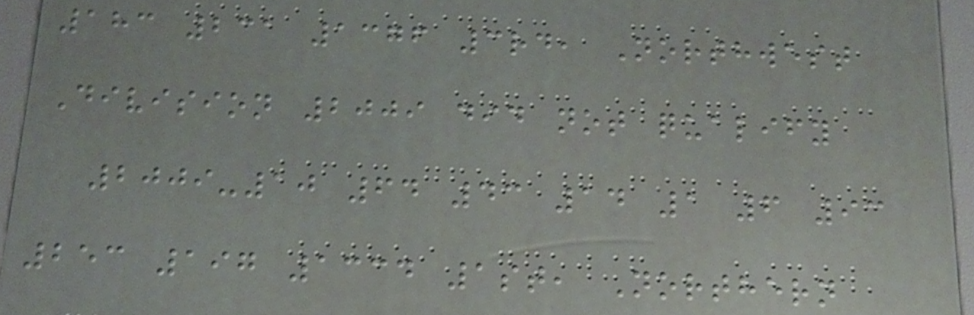183 231 1376 3rd, Northwest
Division 2009 did not qualify
2009-10 64 43 14 1 6 93
253 197 1334 1st, Northern
